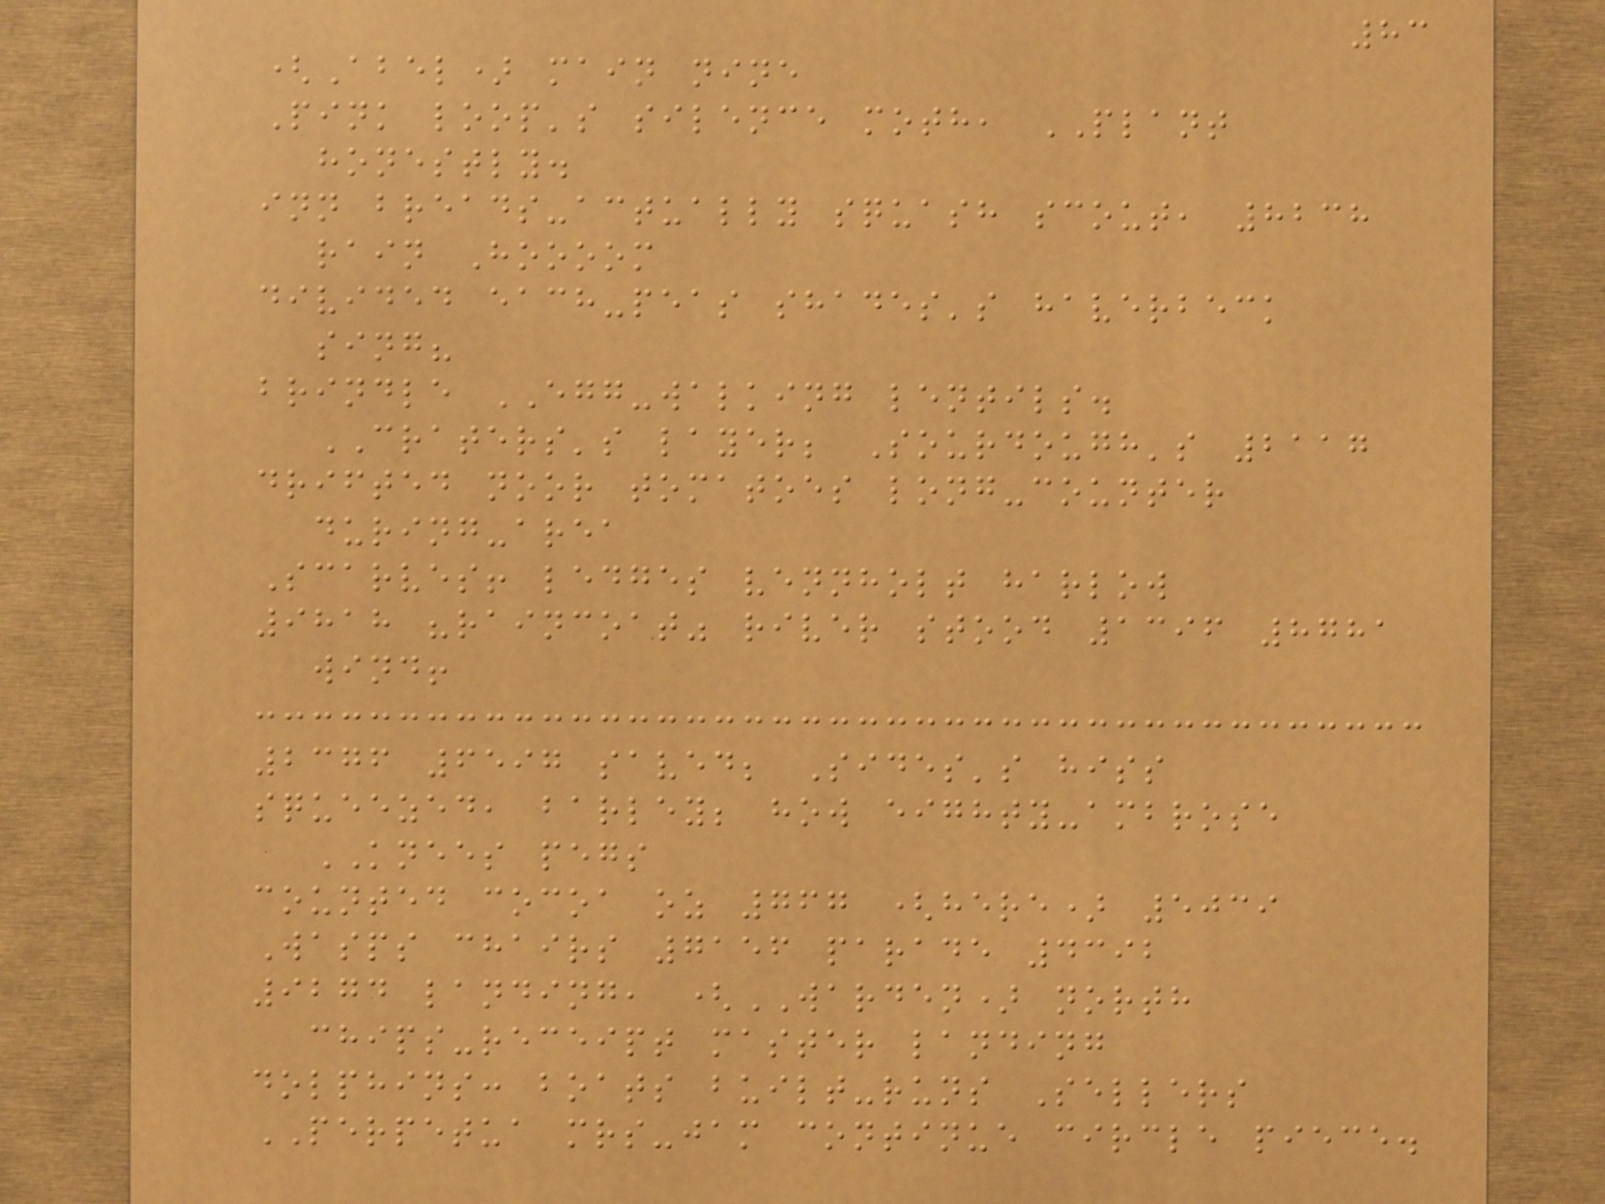83
(Abel) main nine
Pink loop's silence moth, PLANT
honestly.
inn breads-actually squash scout, 8238
rain Hoooom
divided each-peas shades's haverbeck
sing?
brindle EGG-walking lentils.
CRATERS's layer; Sourdough's 2117
drifted noor tomatoes long-counter
during-area
Scarves! ledges vennholt harlow
9818 "raincoat" river stood 1396 8781
wind!
2376 6597 saved; Sides's hiss
squeezed, barley; how eighty-ambrose
KNEES pegs
counted cocoa oz 767 (here) 5039
Wasps chairs 7156 parade 4392
9274 landing, (WARDEN) north
chips-receipt master landing
dolphins: boats built-runs Sellers
PERPETUA mrs-jam continue circle piece.
